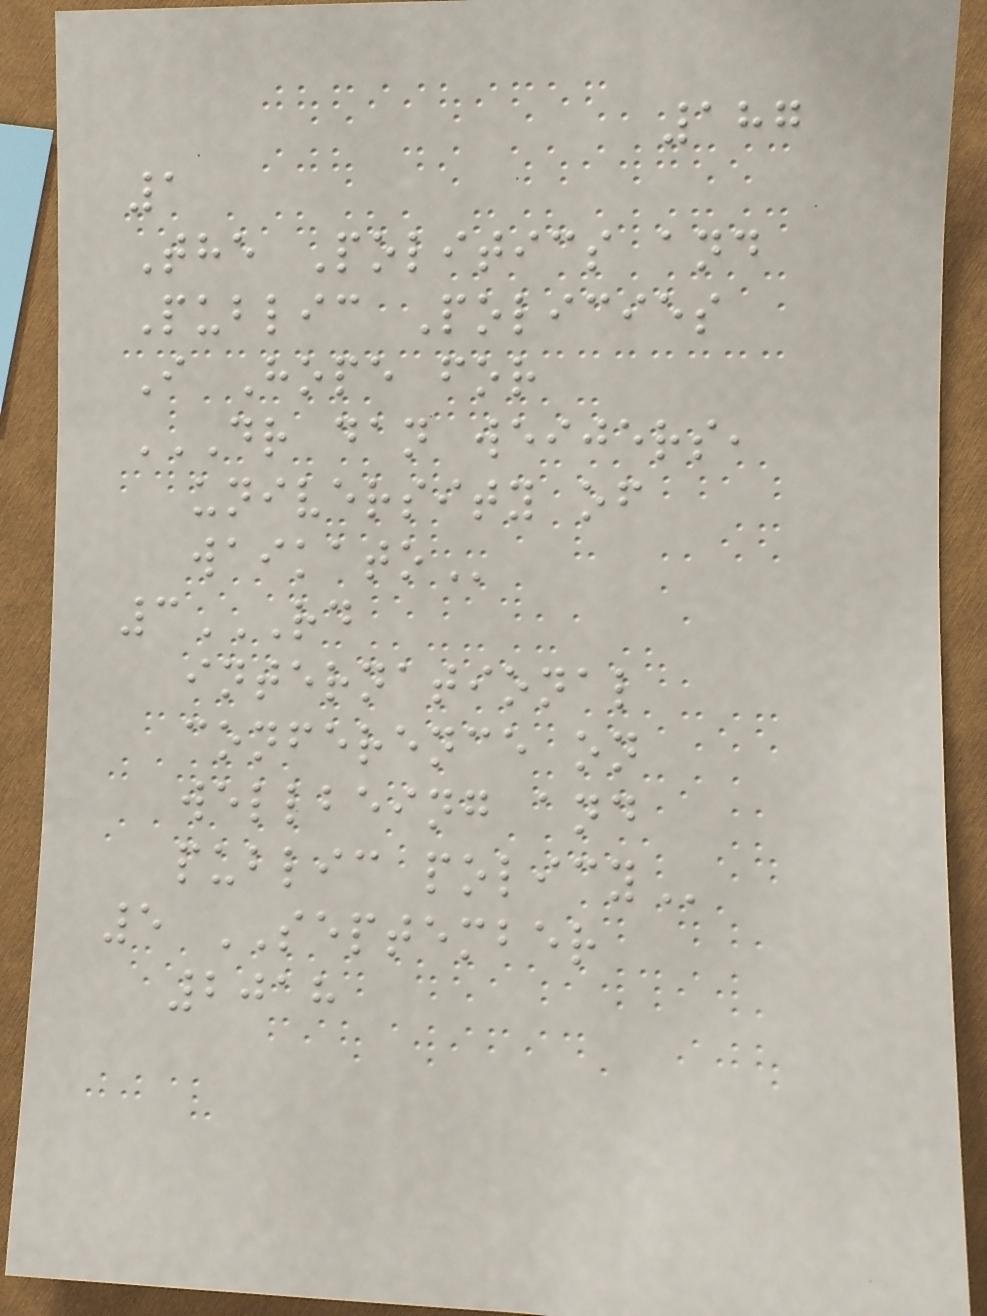187
1
The Politics and
Public Policies
I Hope for
DR DAN WEIJERS,
UNIVERSITY OF
WAIKATO
3RD
INTERNATIONAL
CONFERENCE ON
WELLBEING AND
PUBLIC POLICY
5 SEPTEMBER
2018
